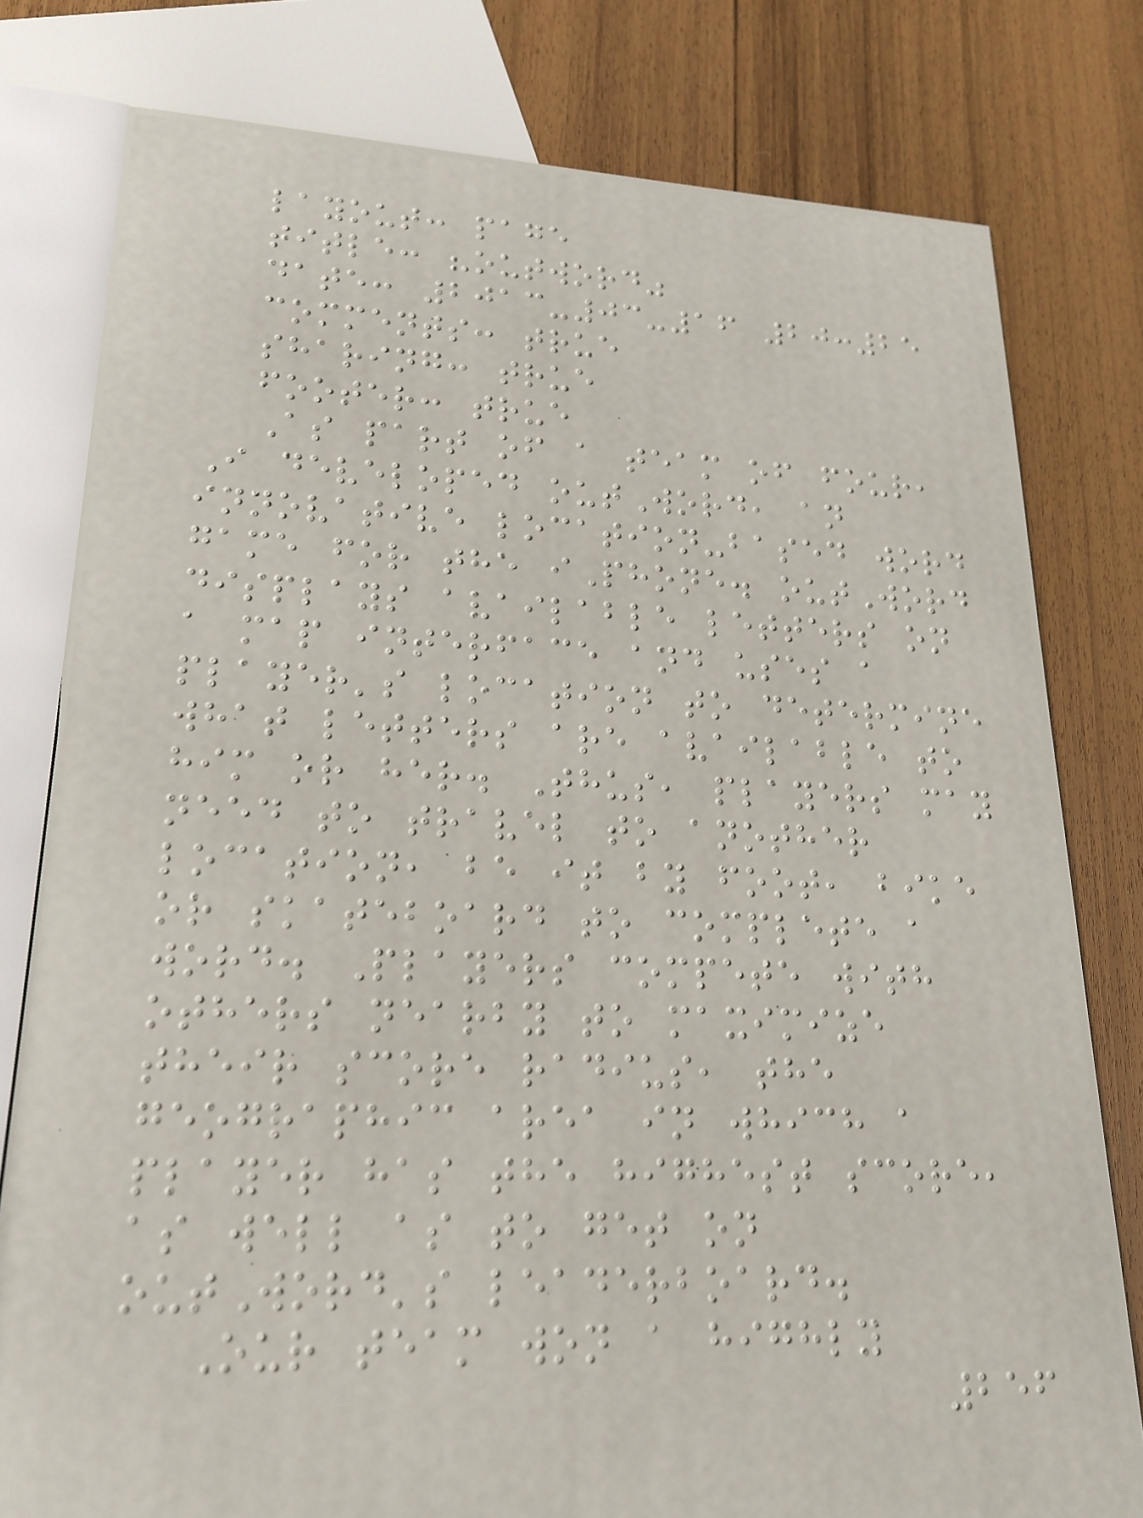layout: page
title: "outword"
date: 2013-03-16 20:25
comments: true
sharing: true
footer: true
As part of a team of four,
I developed outWord, an
innovative location-based word
game for the iPhone. outWord
displays available letters on
a map interface and uses a
player's location to determine
what letters are available to
him or her. Thus, players may
need to travel to another
location, be it by foot, bike
or skateboard to complete a
word. Players compete with
others nearby to maximize
their score radius, the
geographic area in which a
player has the highest score,
as well as to get on
outWord's leaderboard.
Our team won a highly
256
